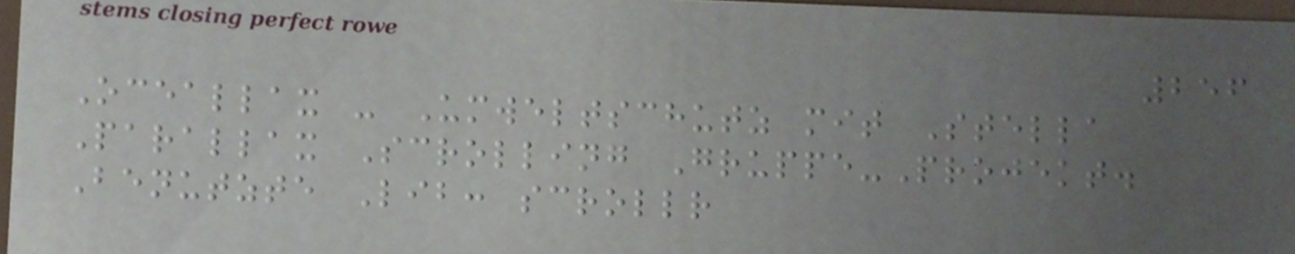256
Oceallax - Umweltschutz mit Stella
Parallax Scrolling Gruppe-Projekt.
Benutzte Lib: scrollr
